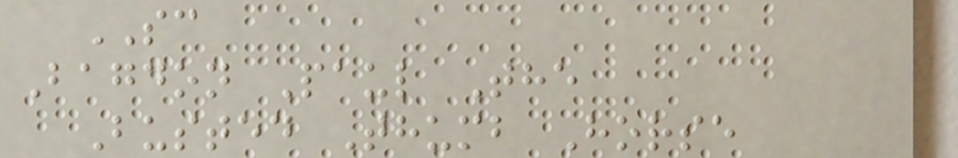SC
Bagdon Paul The
Busted Thumb Horse
